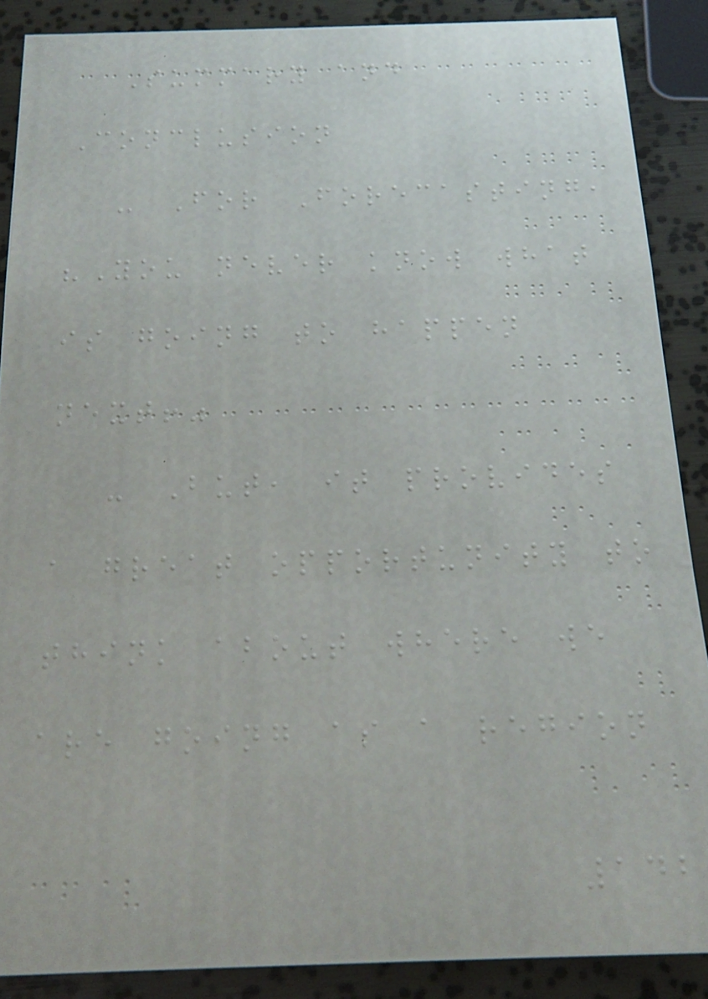Summary and
Conclusion
- For Forecasting,
"You never know what
is going to happen
next!"
- But, it provides
a great opportunity to
think about where we
are going as a region
142
